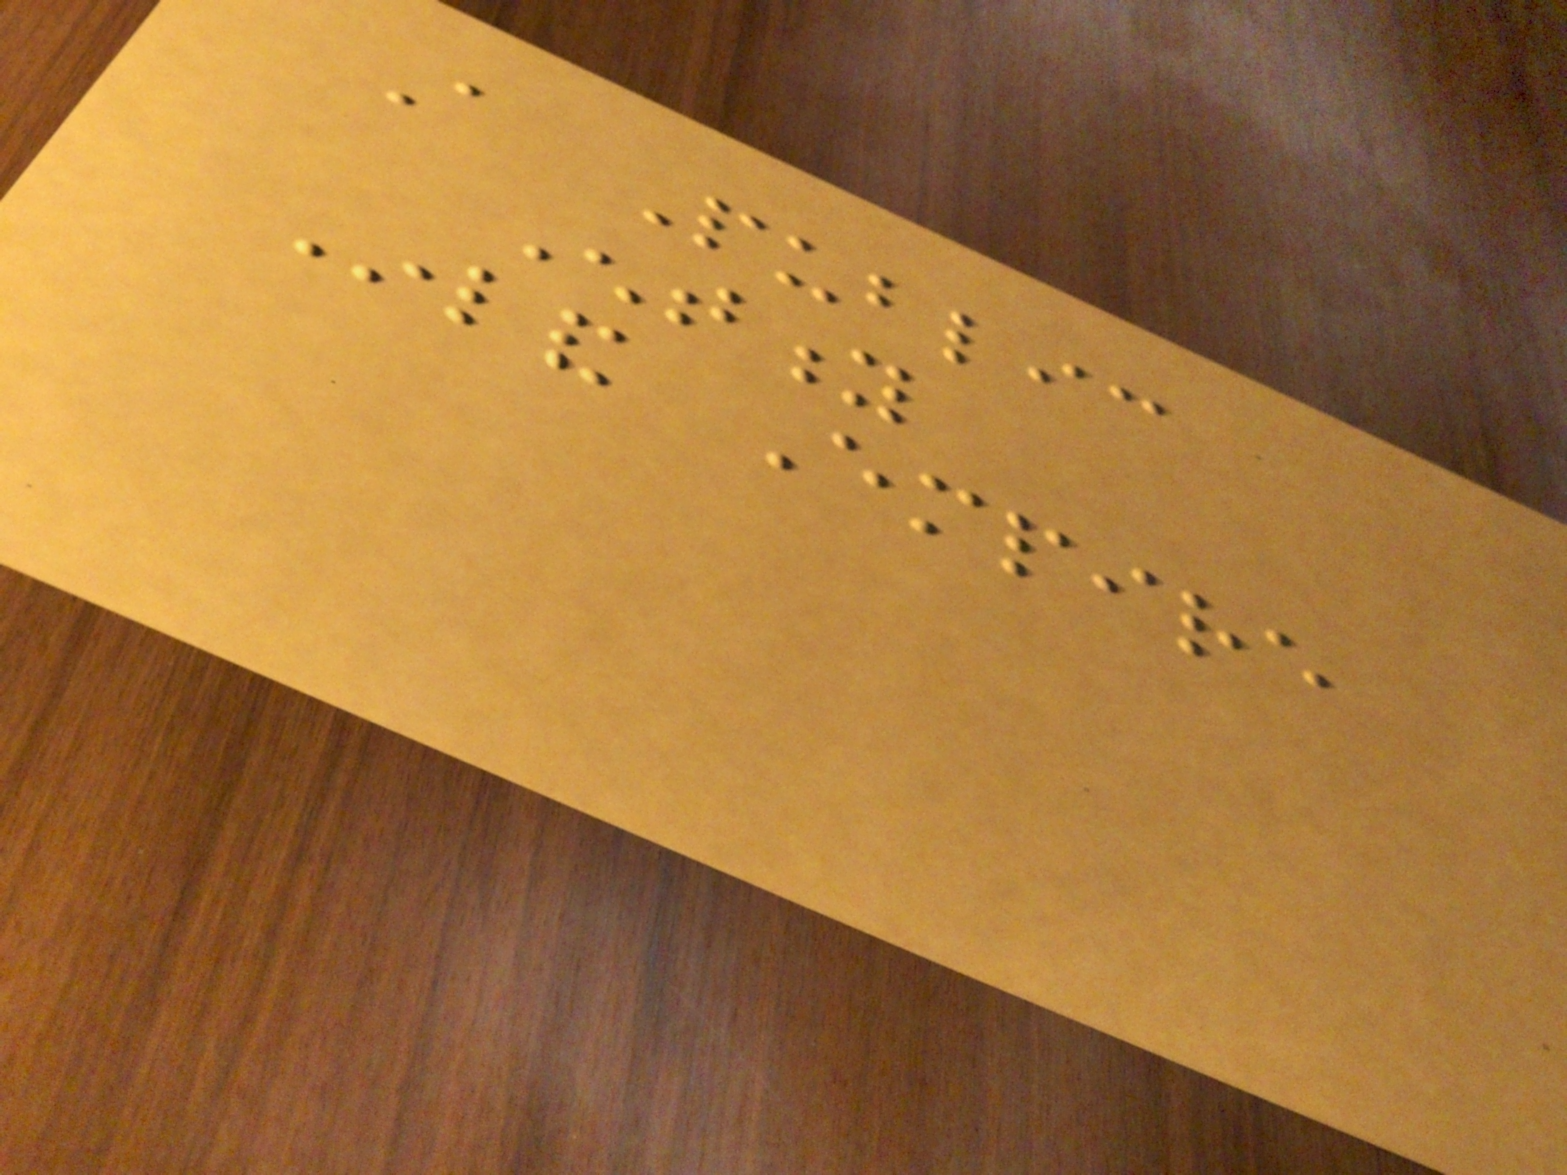A Public
Entity
Inland Empire
